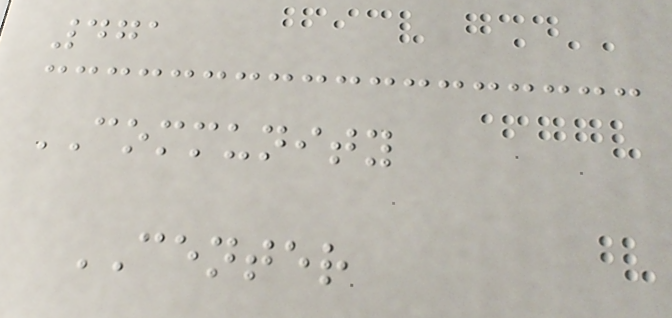471
COMMUNITY
CENTER
